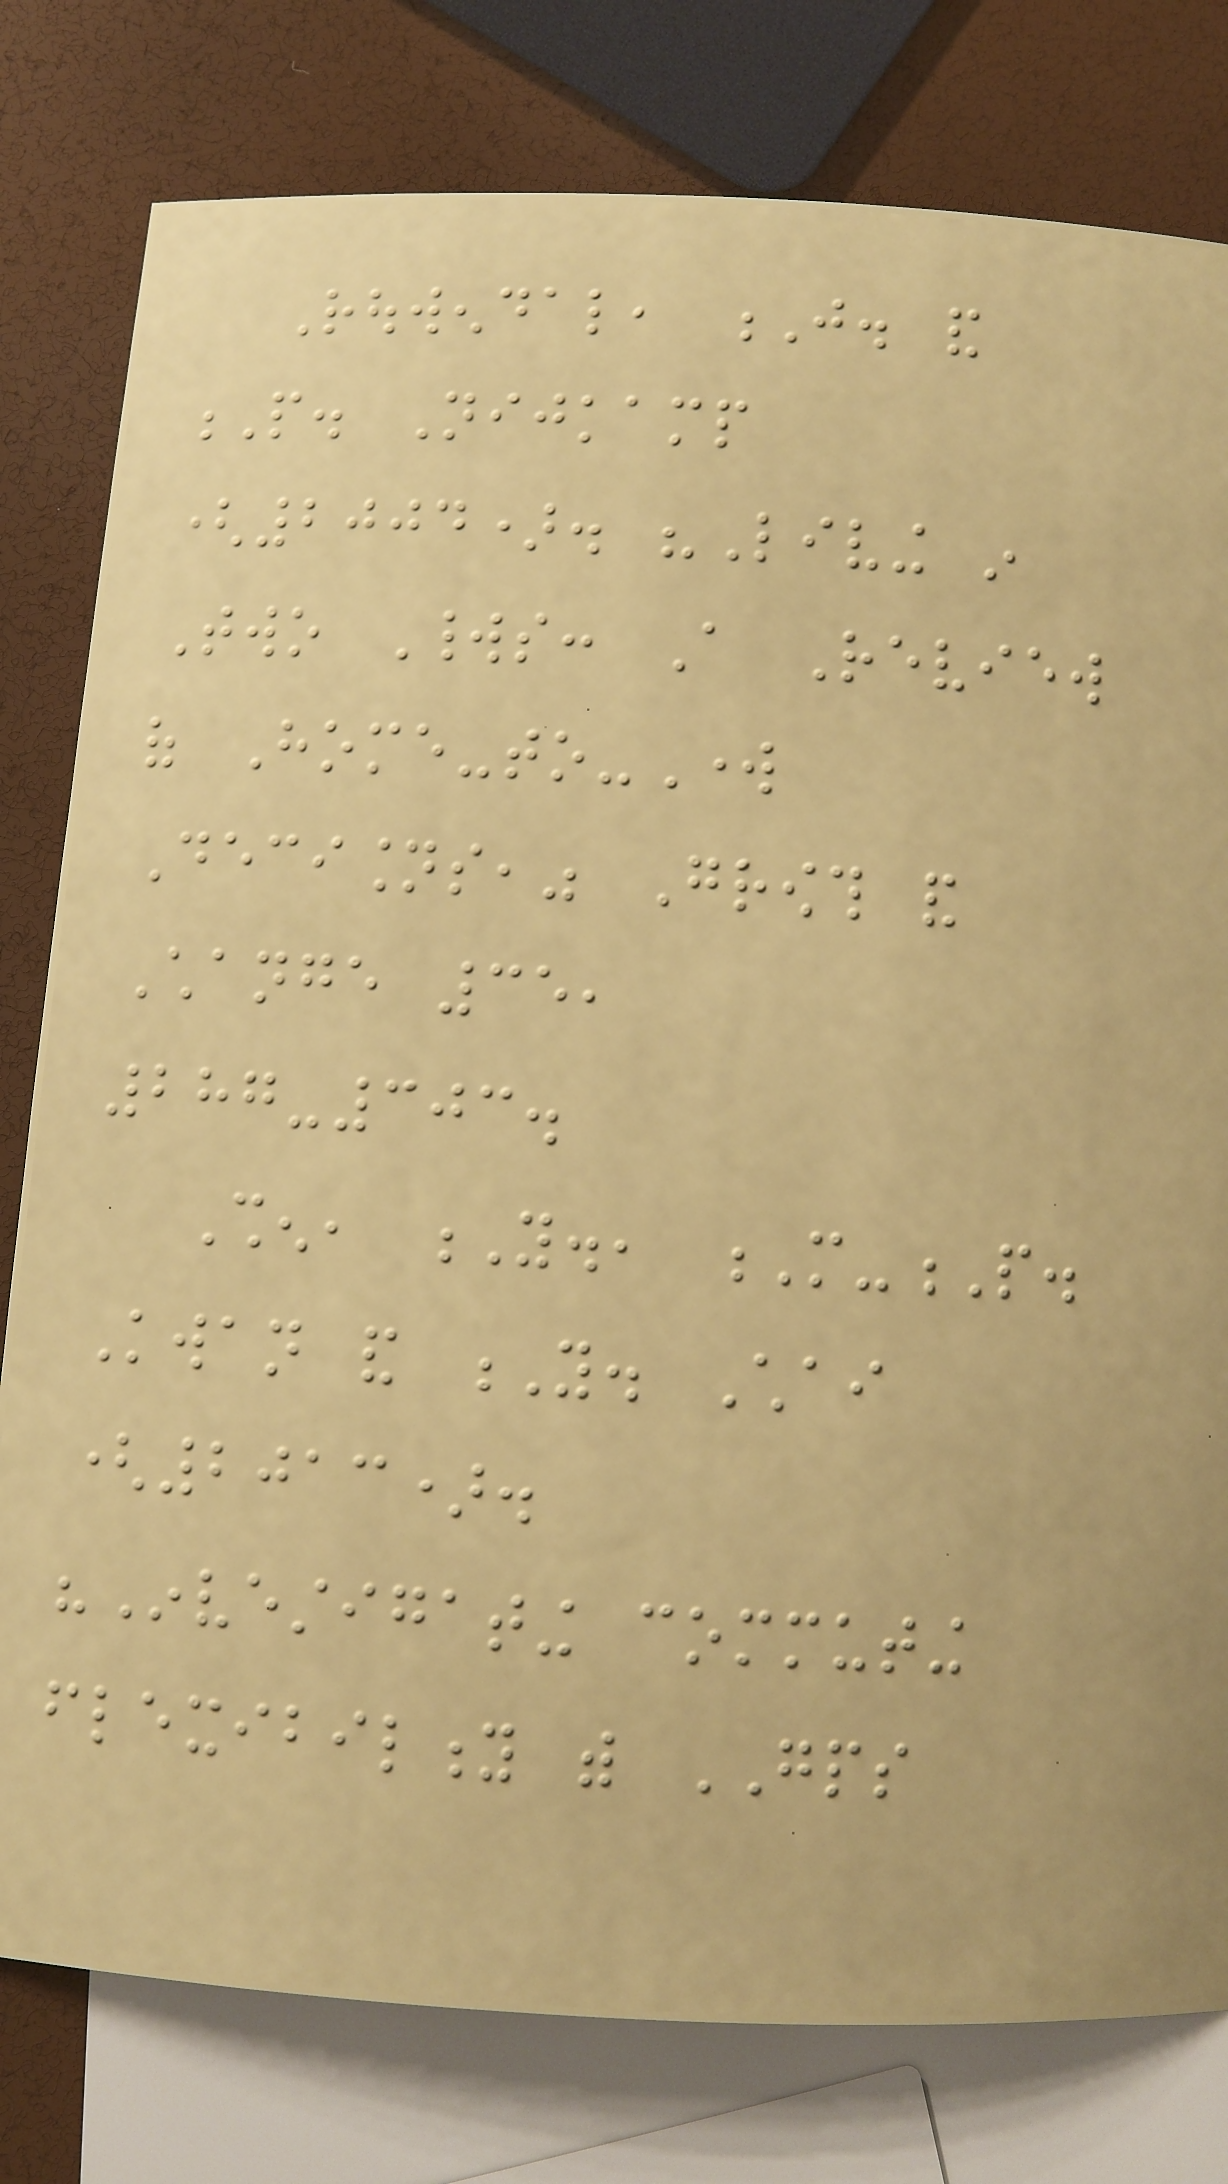Rouwendal, J. and
P. Nijkamp
(2004). "Living in
Two Worlds: A Review
of Home-to-Work
Decisions," Growth and
Change 35,
287-303.
Shen, Y., M-P.
Kwan and Y. Chai
(2013).
"Investigating commuting
flexibility with GPS
